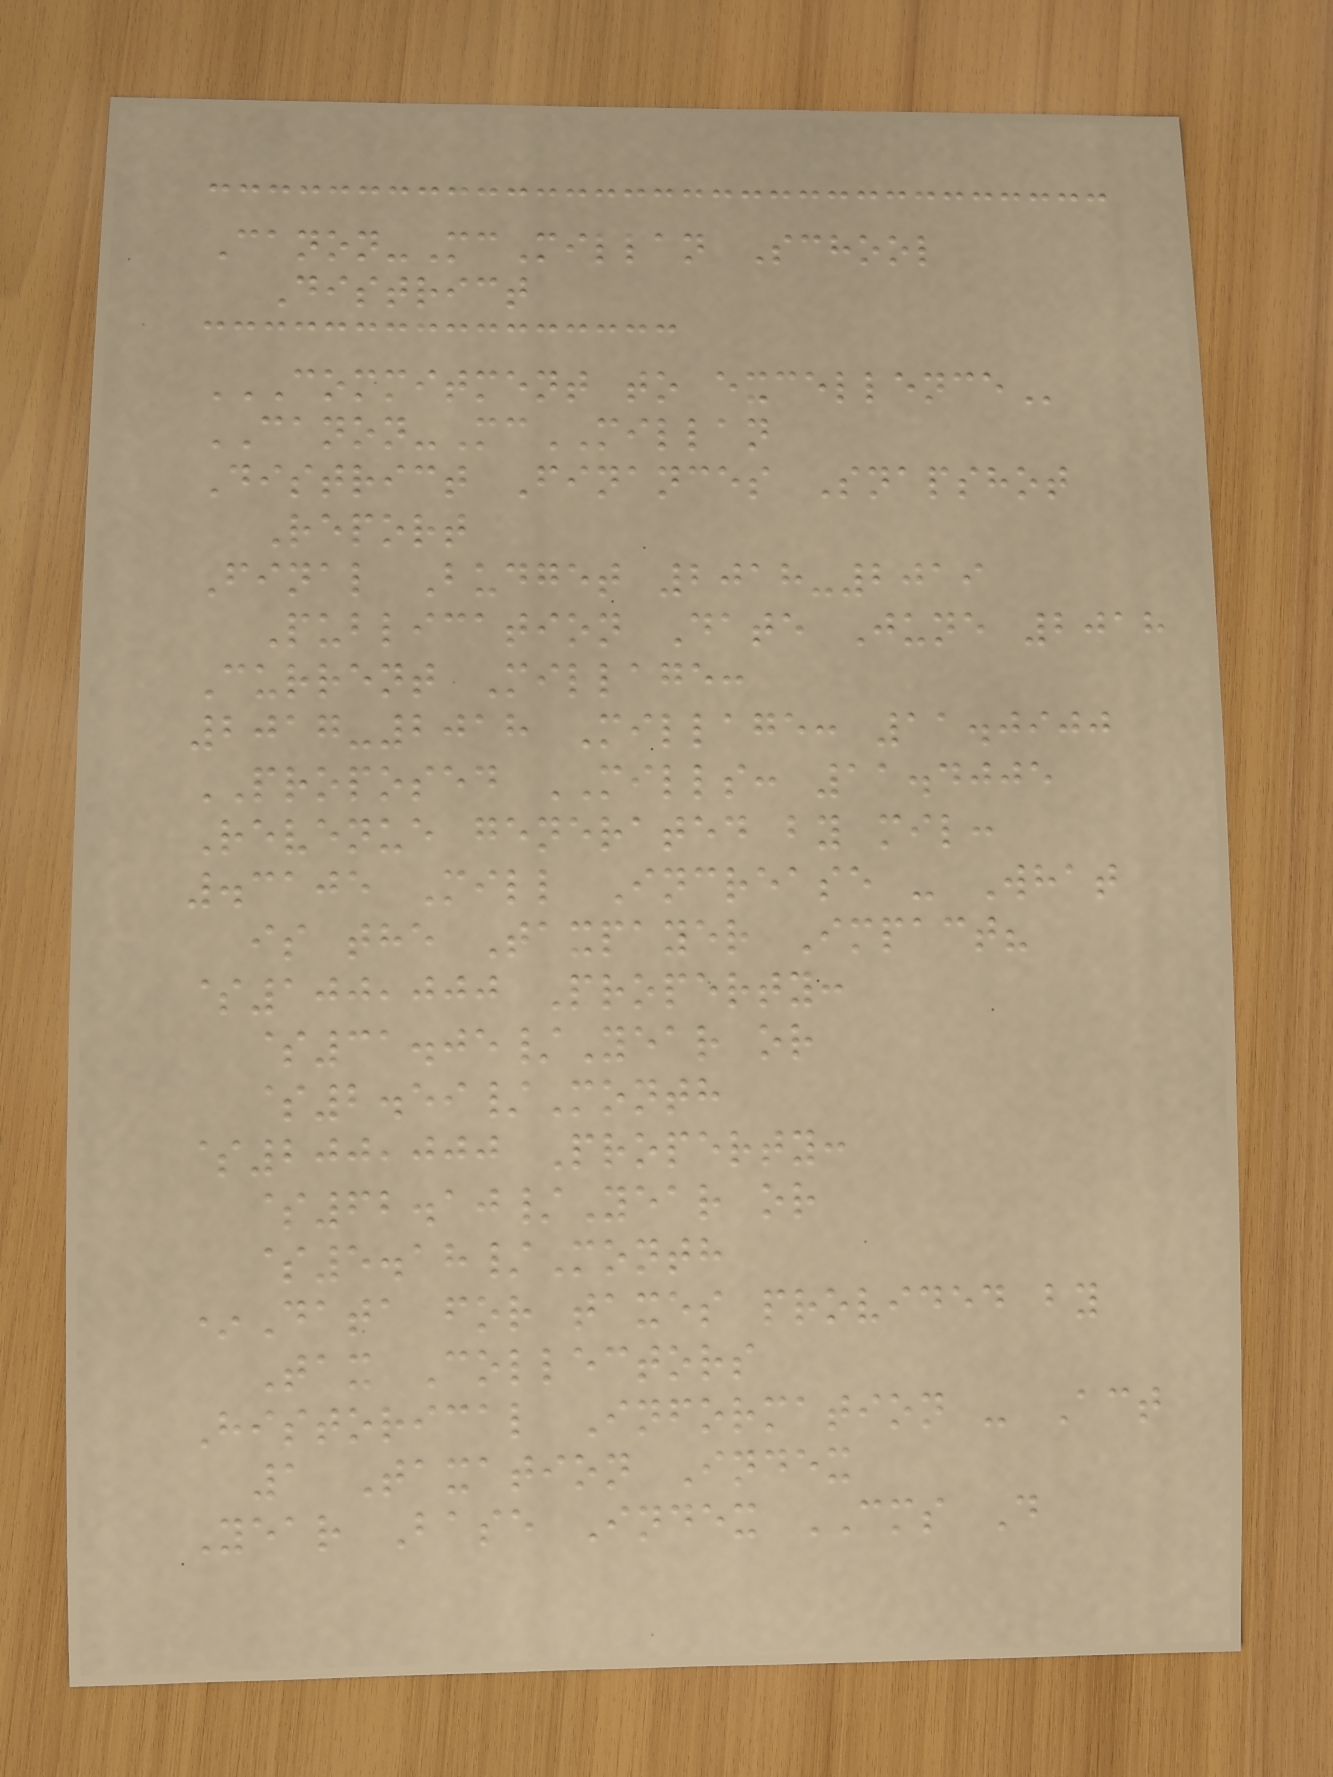Canon-McMillan School
District
COMMITMENT TO EXCELLENCE
CANON-McMILLAN
District Finances Snapshot
Report
Final Budget 2018-2019
Publication Date June 2018
Current Millage:
2017-2018 Millage: 11.0900
PROPOSED MILLS: 11.4005
Revenue generated by mil:
.3105 Mill Increase - What
is the Taxpayer Impact?
$100,000 Property:
$31.05/Year or
$2.59/Month
$200,000 Property:
$62.10/Year or
$5.18/Month
*Data for taxes provided by
Tax Collectors
Historical Information - Act
1 Taxation Index
Year Base Index CMS D
